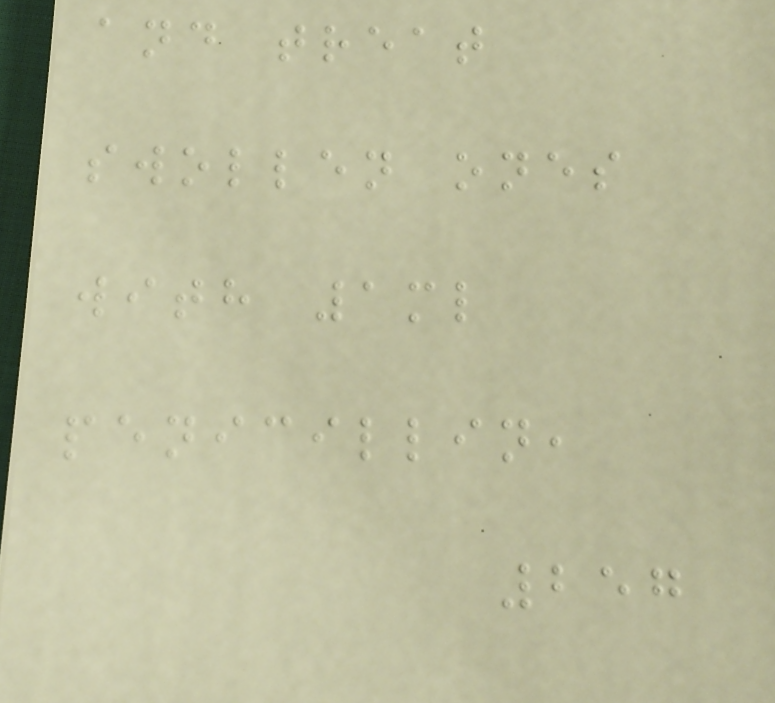and treat
swollen ones
with 1ml
penicillin,
257
